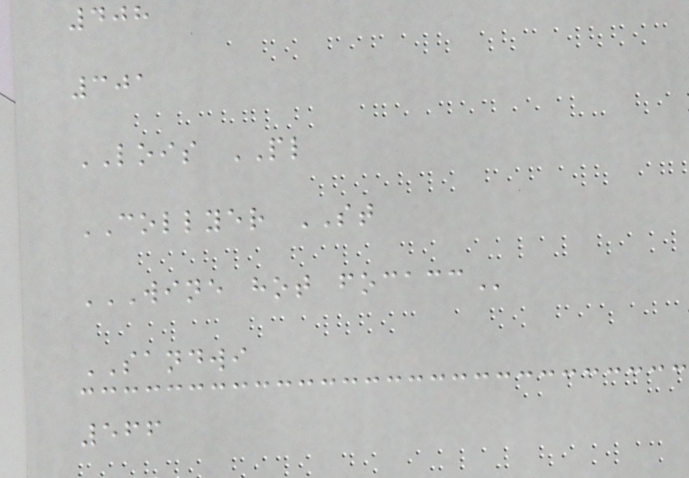408
301
LOIS PL
COLLYER ST
WINE HOT FOCACC
SANDWI
566
